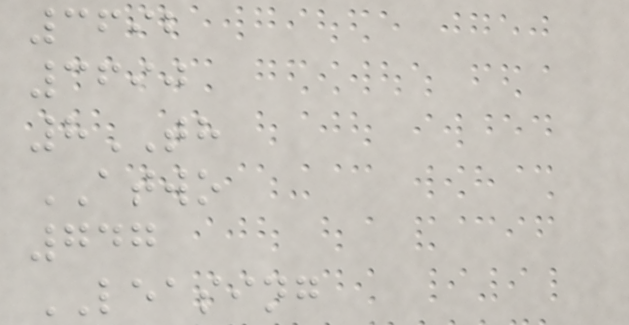3692
3690
8TH
ATWO
747
LEASING
